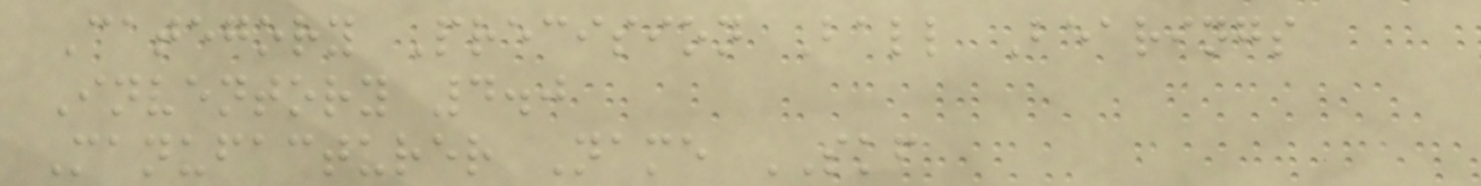Category Precision Ball Bearings
Inventory 4.0
Manufacturer Name SKF
